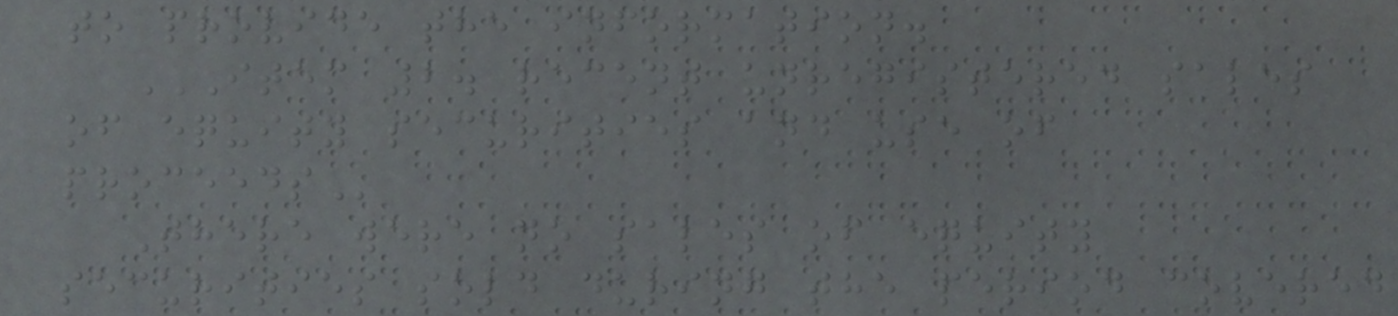to provide the information.
ITEM 2. RECENT UNREGISTERED SALES
OF EQUITY SECURITIES AND USE OF
PROCEEDS
There were no sales of equity
securities sold during the period covered
